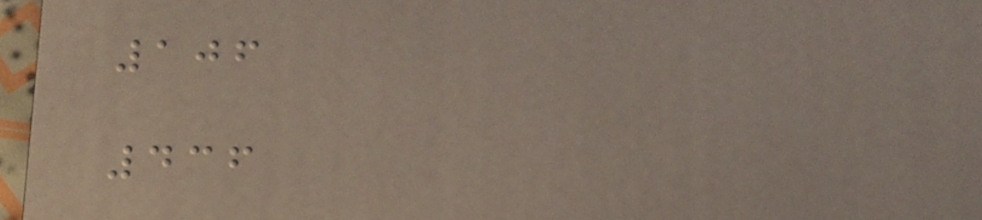106
436
